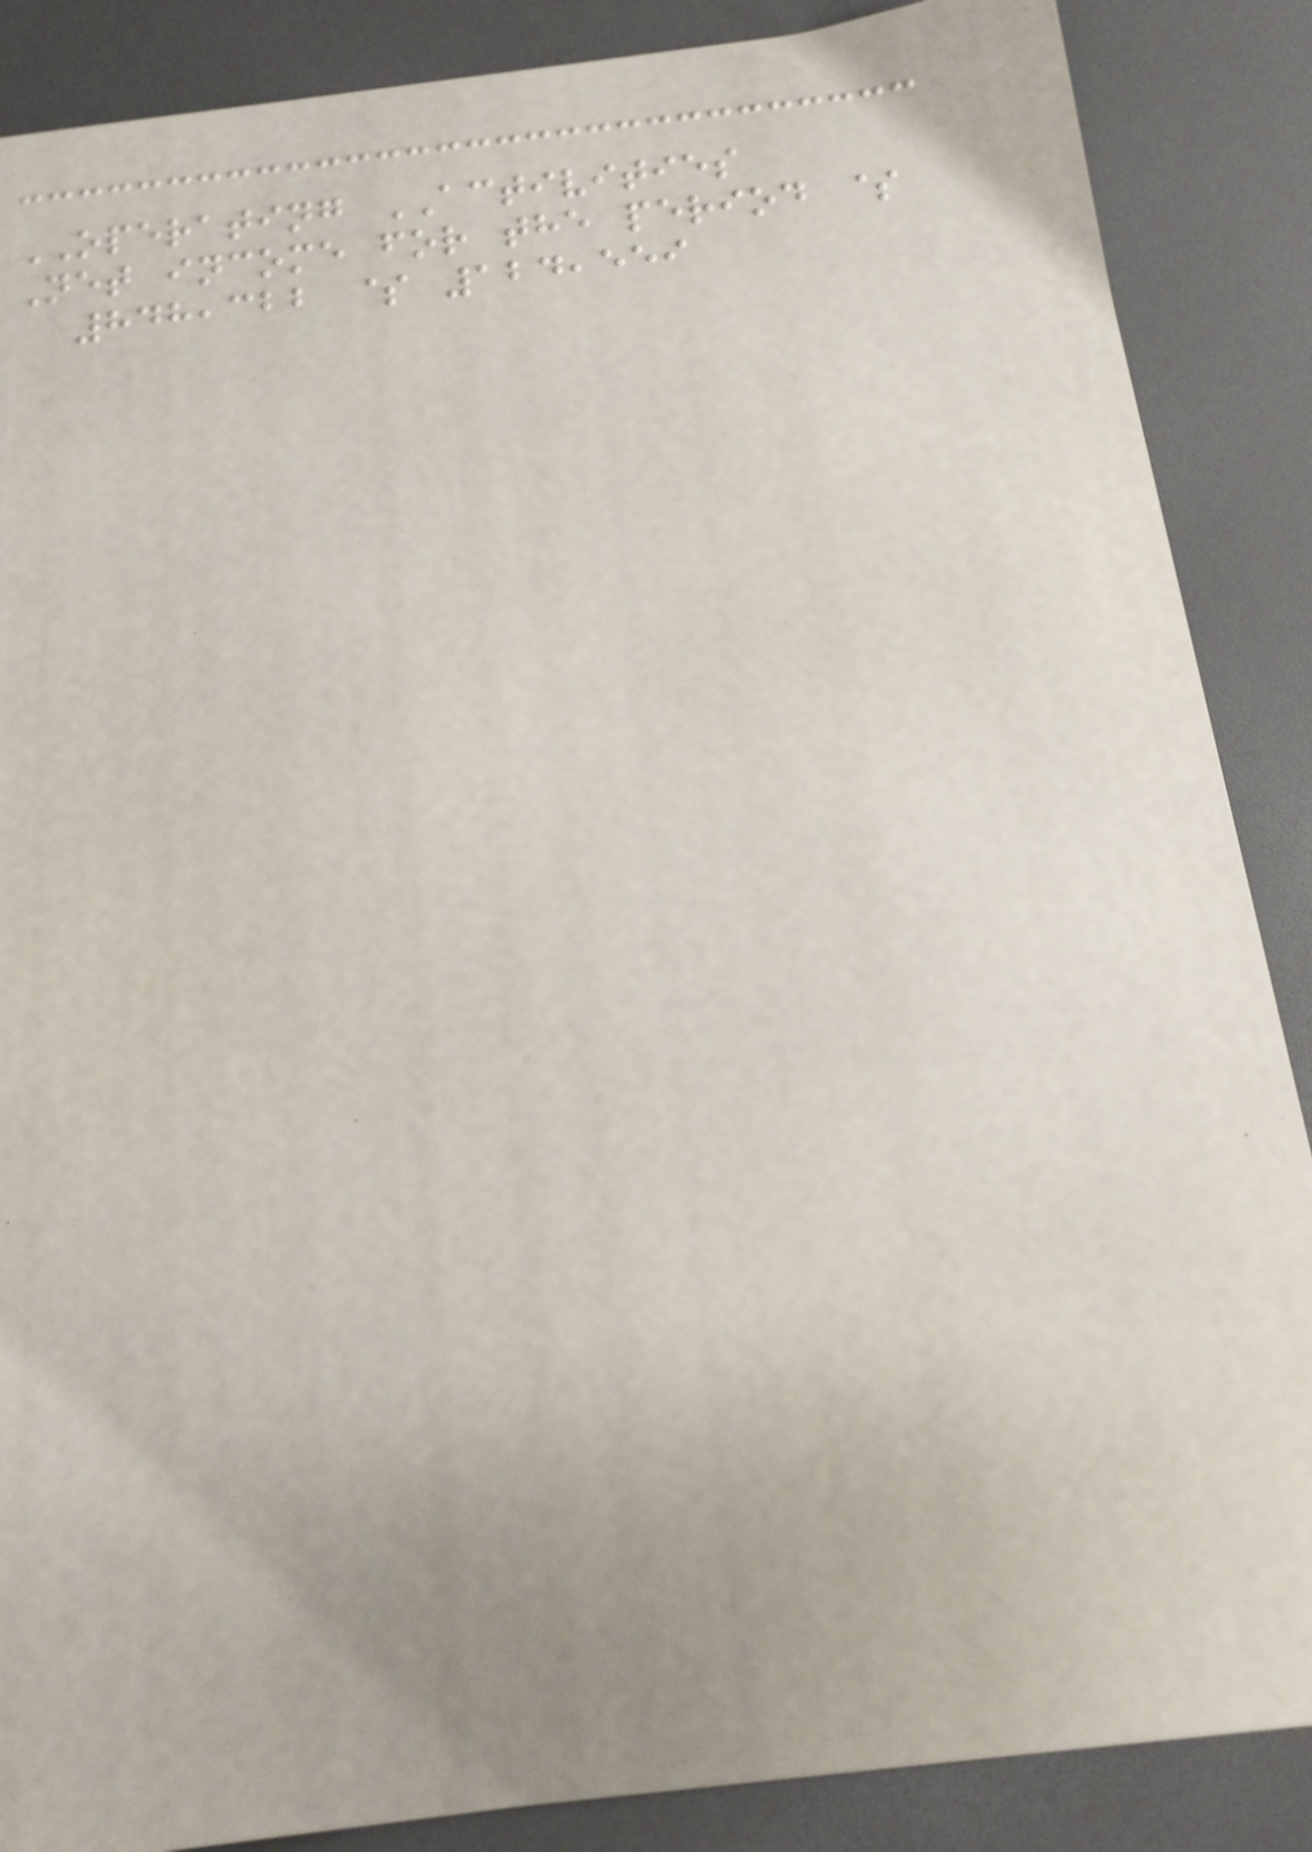OPERATING ACTIVITIES
Net income for the period $
848,322 $ 124,559
